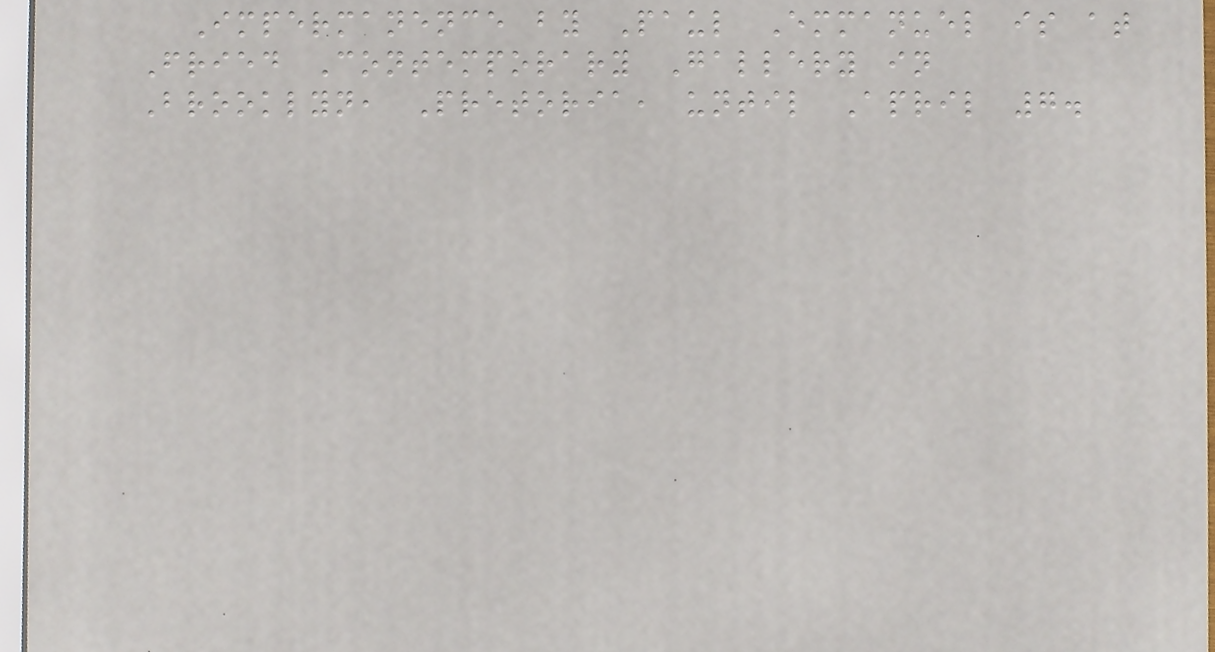Impermanence by Paul Emmanuel is at
Fried Contemporary Gallery in
Brooklyn, Pretoria, until April 7.
